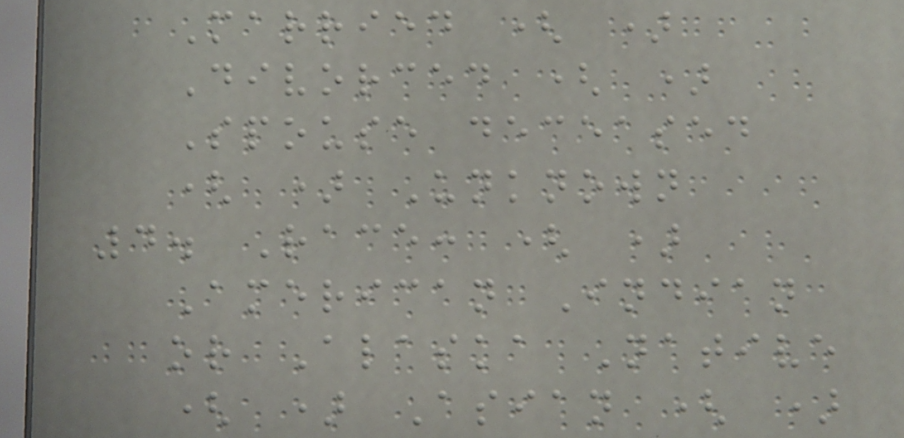Married ( )
Divorced ( )
Spouse deceased
( ) Unknown
4. Race: ( )
American Indian
or Alaska Native
( ) Asian ( )
